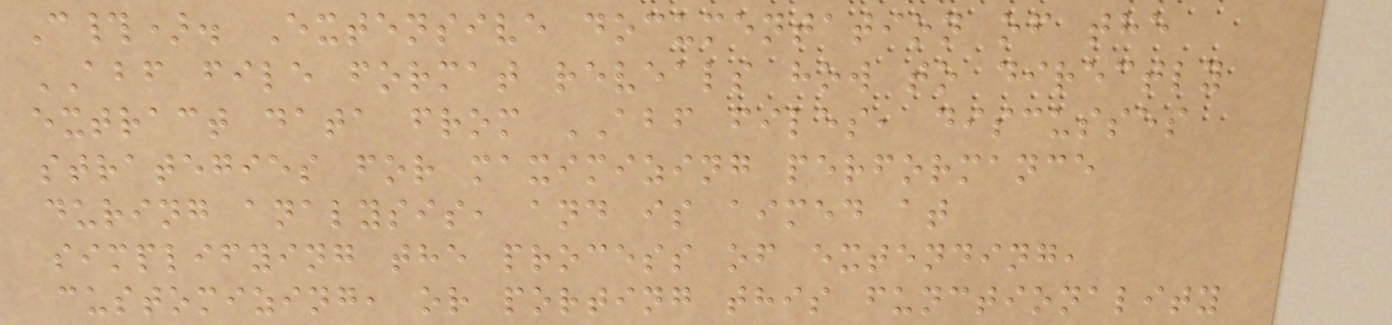C#). Extensive documentation of the
ABF file format reveals how to directly
extract data from ABF files, discusses
strategies for maximizing performance
during analysis, and is aimed at
simplifying the process of extending,
customizing, or porting this functionality
